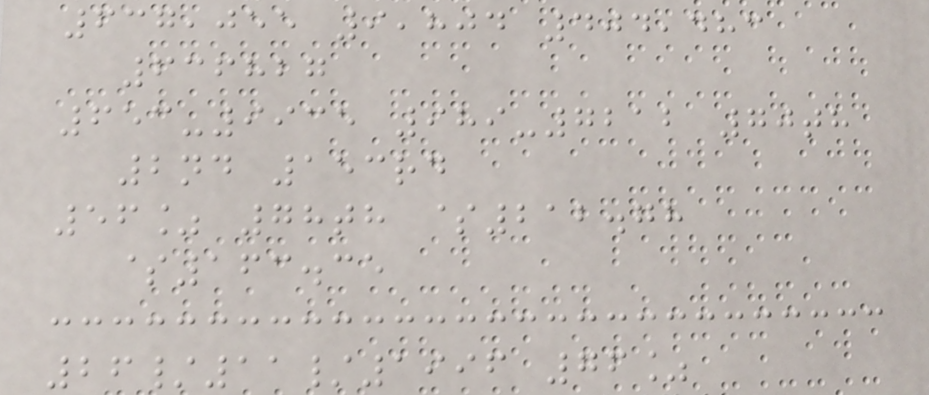637,055 9,804 404,483
636827
653-9935 989-7212 70th
2nd 153rd
56% 78th $212.78
$163.35
26/11/1996 76%
